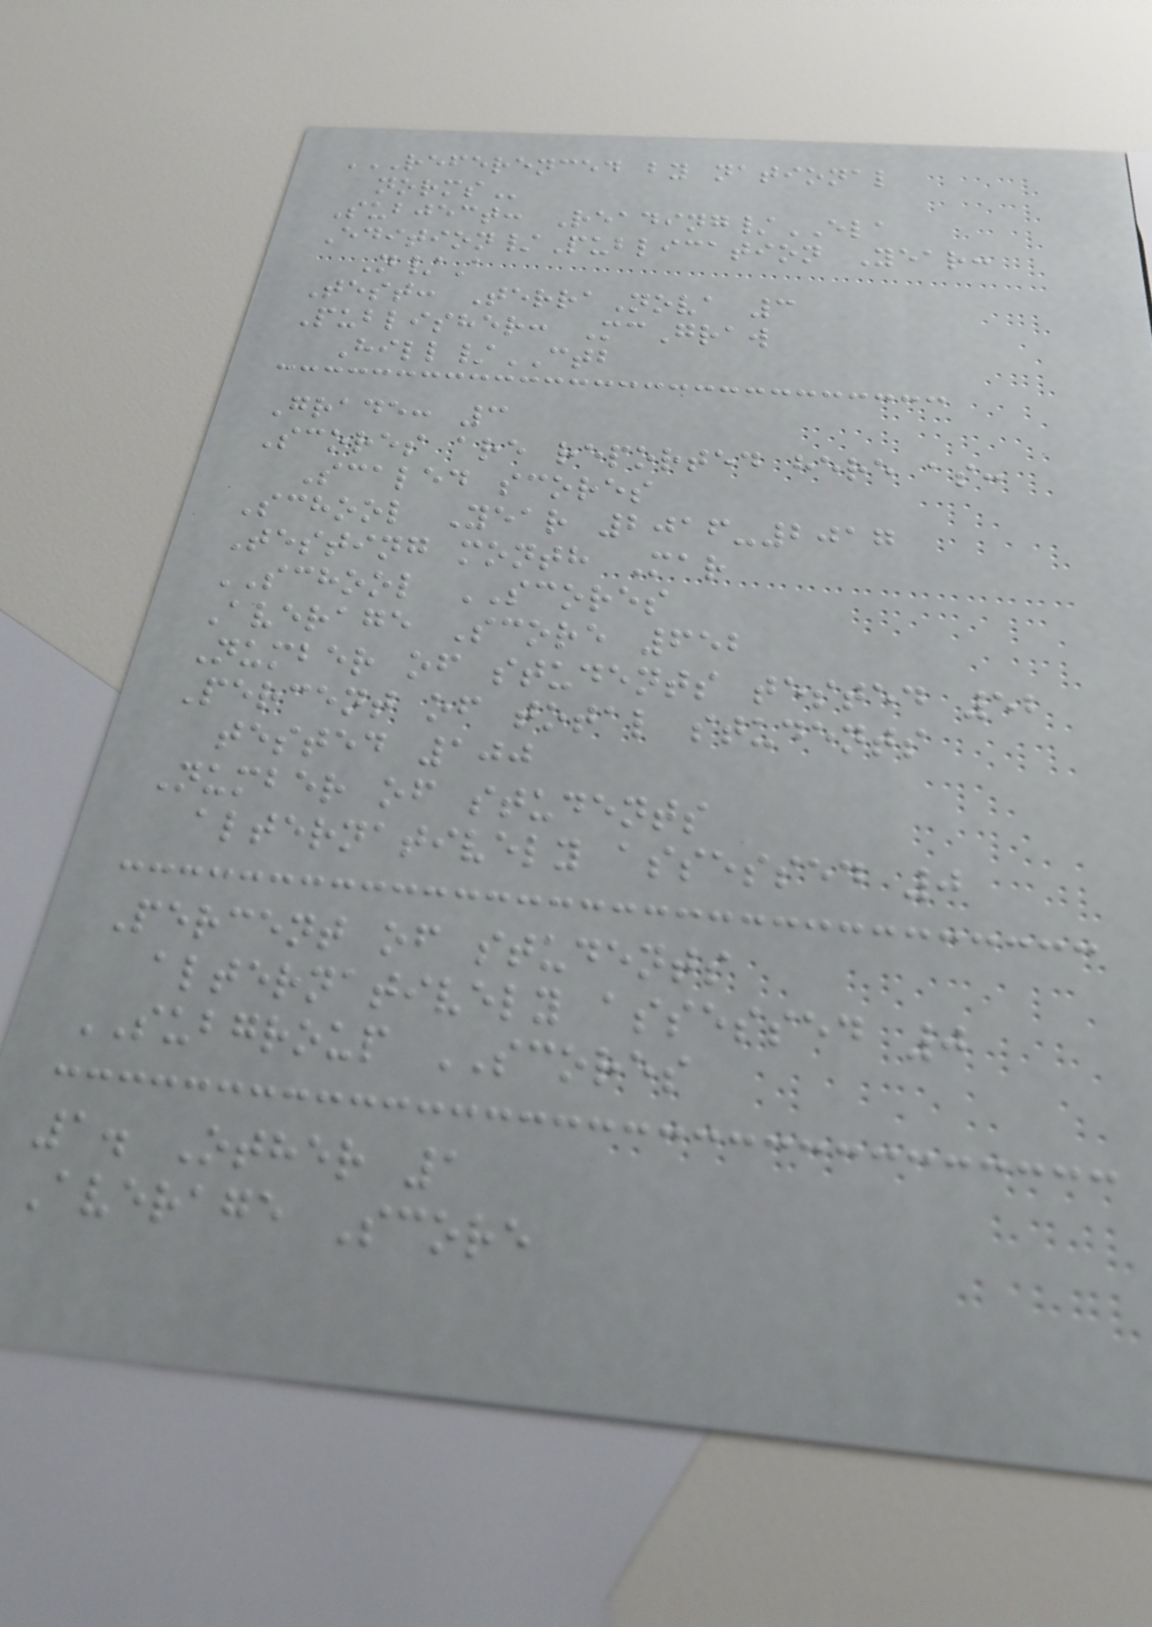REFERENCED BY NATIONAL
NORMS
Subject: Reading/ELA
Edition/Publication Year:
N/A
Test: TerraNova 3
Publisher: McGraw
Hill/CTB
Grade: 3
Scores are reported here as:
Scaled scores
School Year 2016-2017
Testing month Mar
SCHOOL SCORES
Average Score 652
Number of students tested 52
Percent of total students
tested 100
Number of students
alternatively assessed 0
Percent of students
alternatively assessed 0
SUBGROUP SCORES
1. Other 1
Average Score
